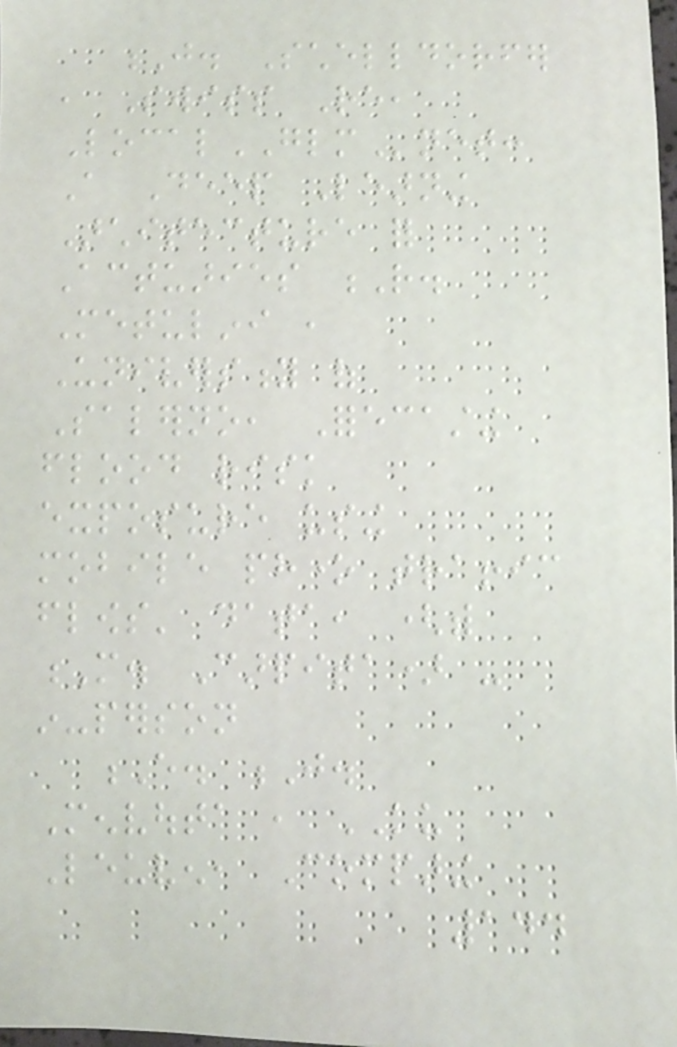J. Schelldorfer
, Swiss Re,
LocalGLMnet:
A Deep Learning
Architecture for
Actuaries R.
Metulini ,
University of
Salerno, Forecasting
flood risk
exposure using
mobile phone traffic
flows' data, (with
M. Carpita) -
in-person
E. J.
Menvouta , KU
Leuven, Comparing
144
